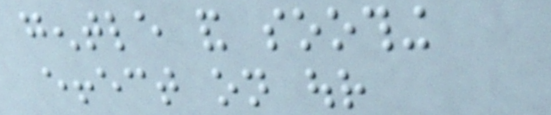gentle and soothing
effect on our
